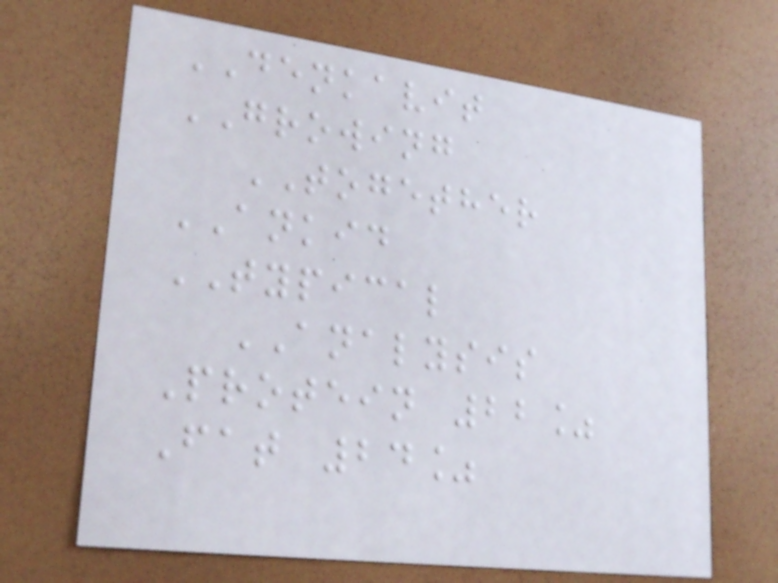DENKAVIT
GROWING
TOGETHER
ANKID
TYPICAL
ANALYSIS
Protein 22%
Fat 24%
